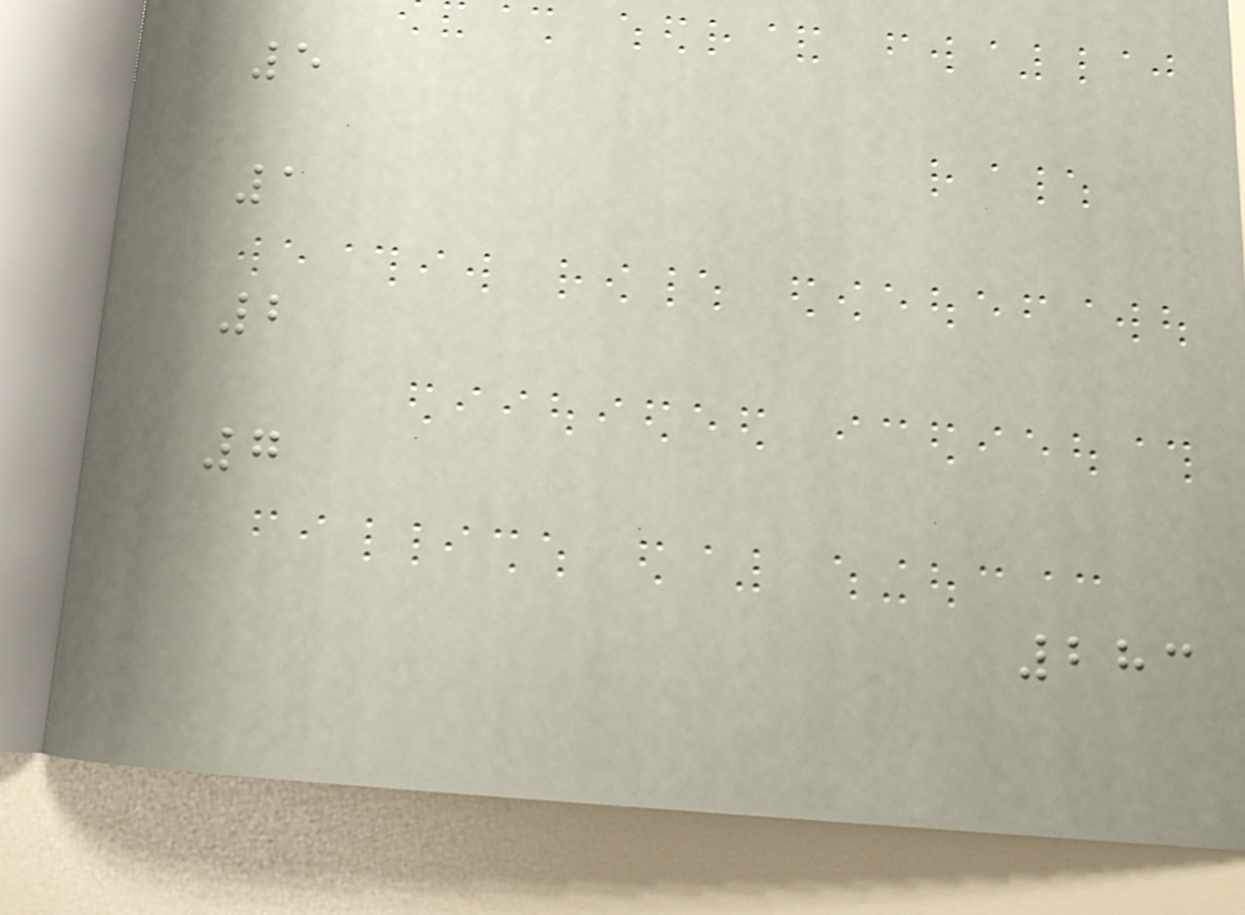5
1
2
7
283
